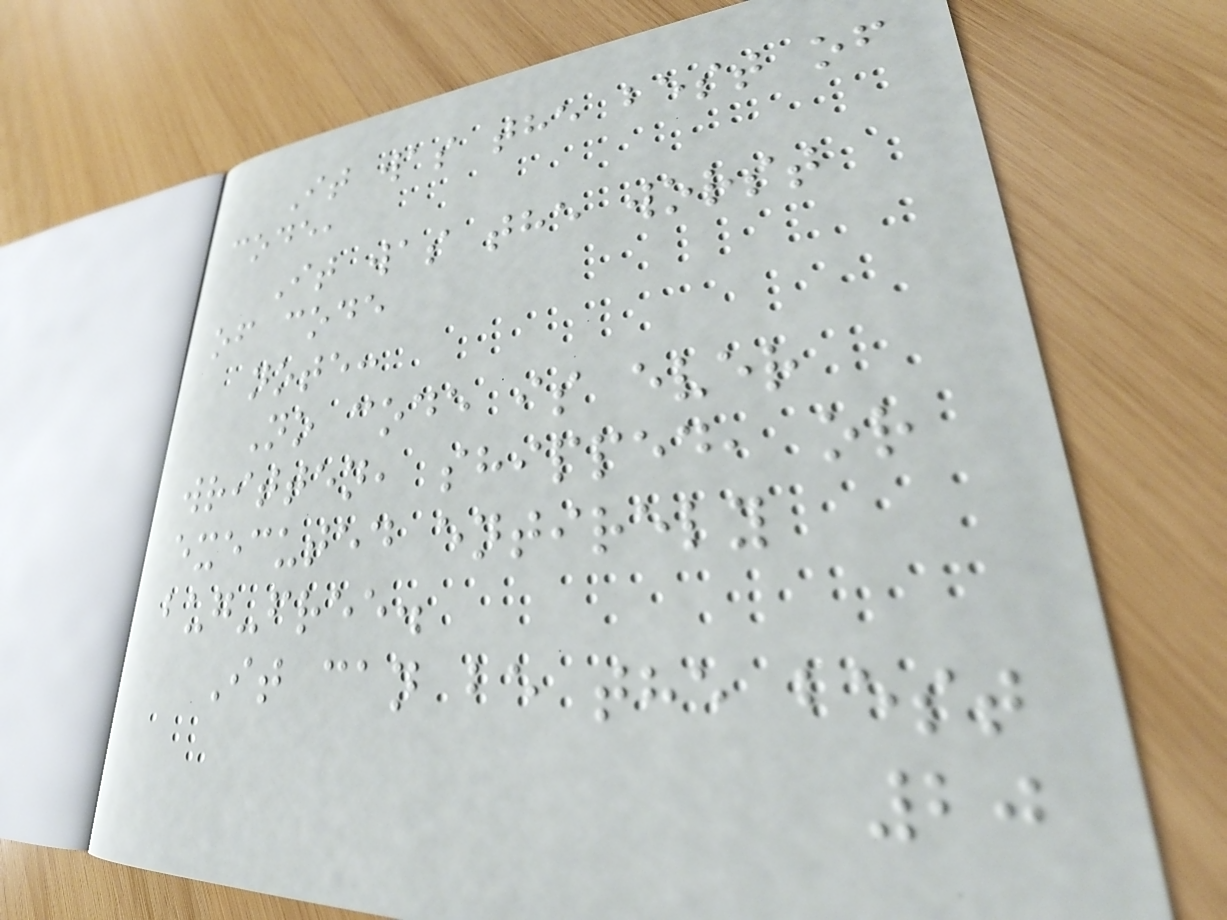It was the best of
code,
It was the worst
of code
note:
No code is ever
written, shipped, or
executed entirely
bug-free.
It can be the best
20
